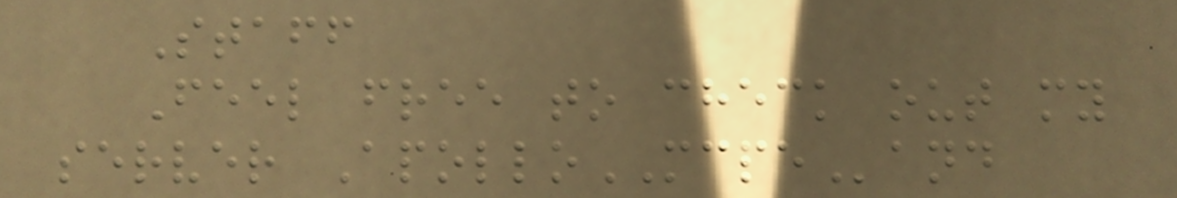Staff
Feel free to check out my
server ApolloMCPEand
